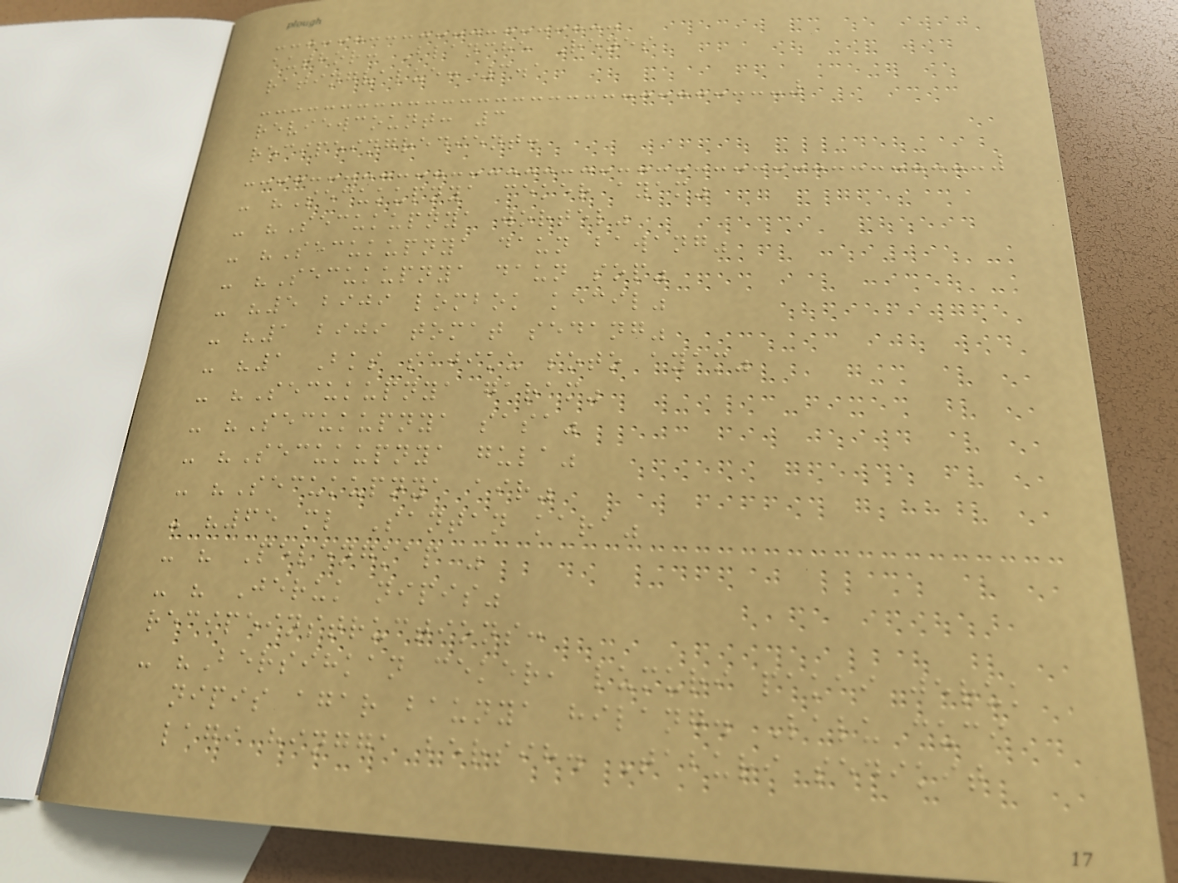author: Blanche Reyes
ratingvalue: 3.1
reviewcount: 3
recipeingredient:
- "Secukupnya ceker ayam"
- "Secukupnya wortel"
- "Secukupnya daun bawang"
- "Secukupnya daun sop"
- "5 biji lombok kecil"
- "1 biji tomat sedang"
- "1 Bks sajiku soto ayam"
- "Secukupnya garam"
- "Secukupnya sasa"
- "Secukupnya gula"
- "Secukupnya air"
- "65 ml Santan kara"
- " Pelengkap "
- " Jeruk nipis"
recipeinstructions:
- "Bersihkan ceker, lumuri pakai jeruk
nipis agar baunya hilang. Lalu cuci
lagi hingga bersih. Taburi sedikit
